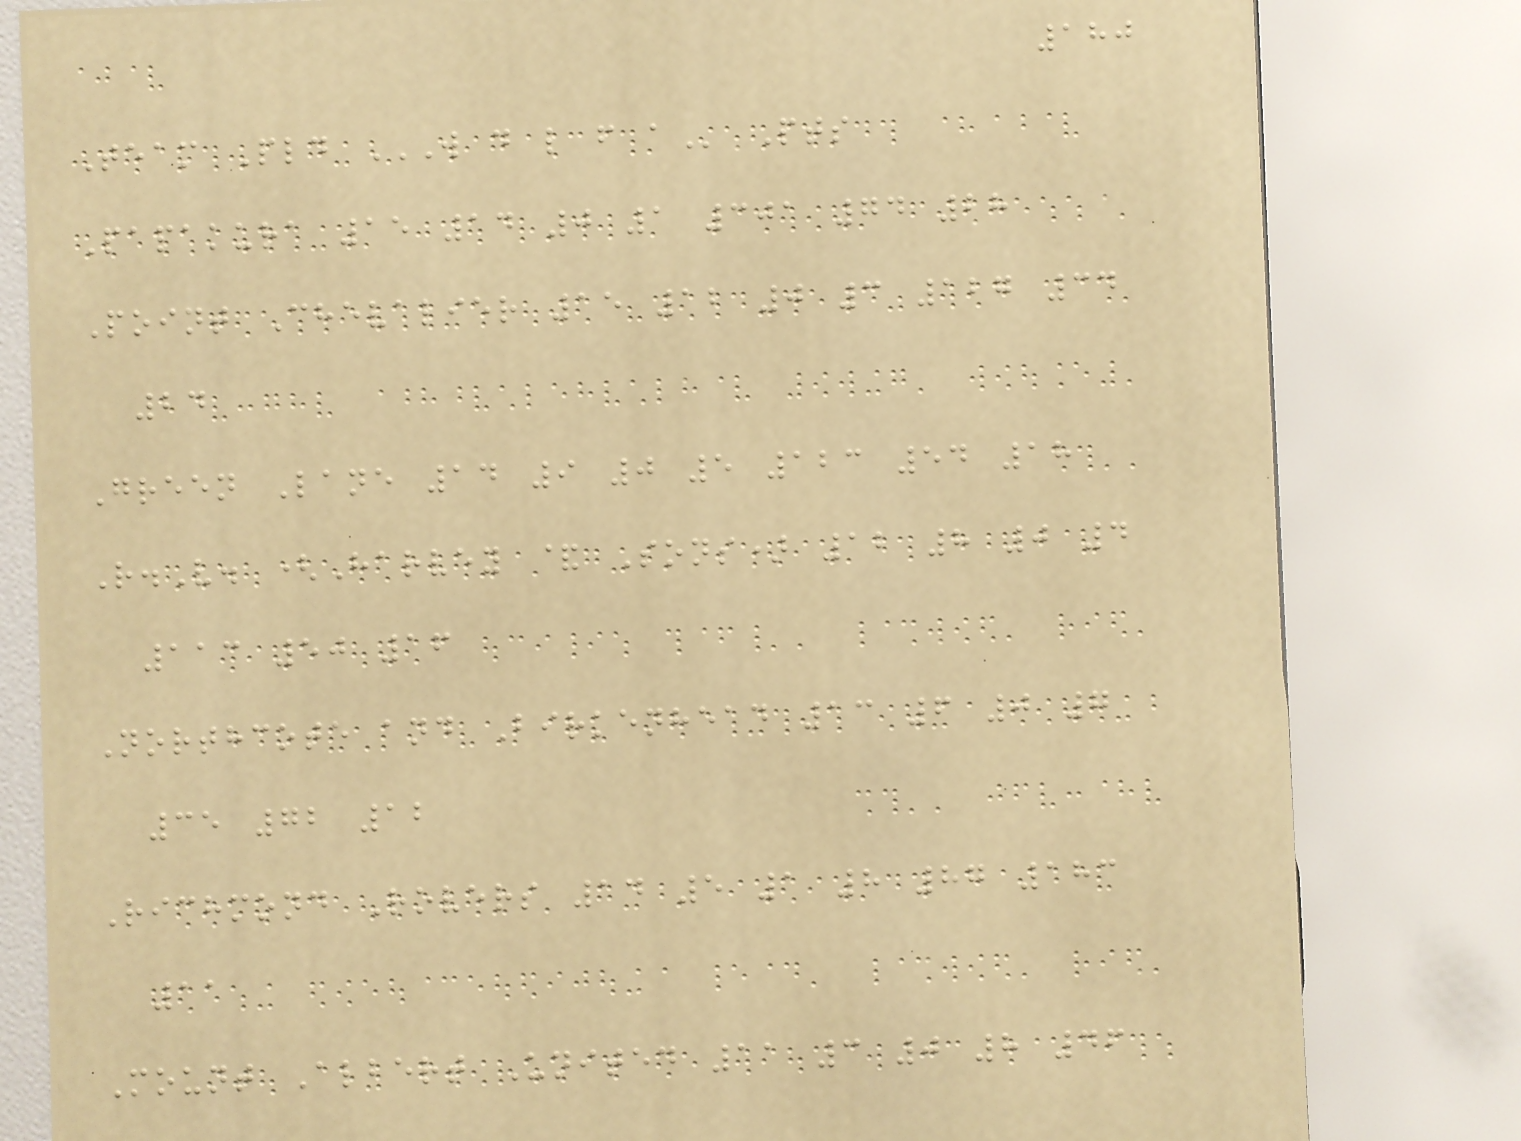180
Team Pld W D L F A Pts
Papakura 15 14 0 1 301 74 28
Point Chevalier 15 12 0 3 127 34
24
Green Lane 14 9 0 5 123 54 18
R.V. (Harvey & Sons) 12 8 0 4
113 50 16
Northcote and Birkenhead 13 6 0 7
35 72 12
Richmond Rovers 14 5 1 8 87 183
11
Mount Albert United 11 3 0 8 46
